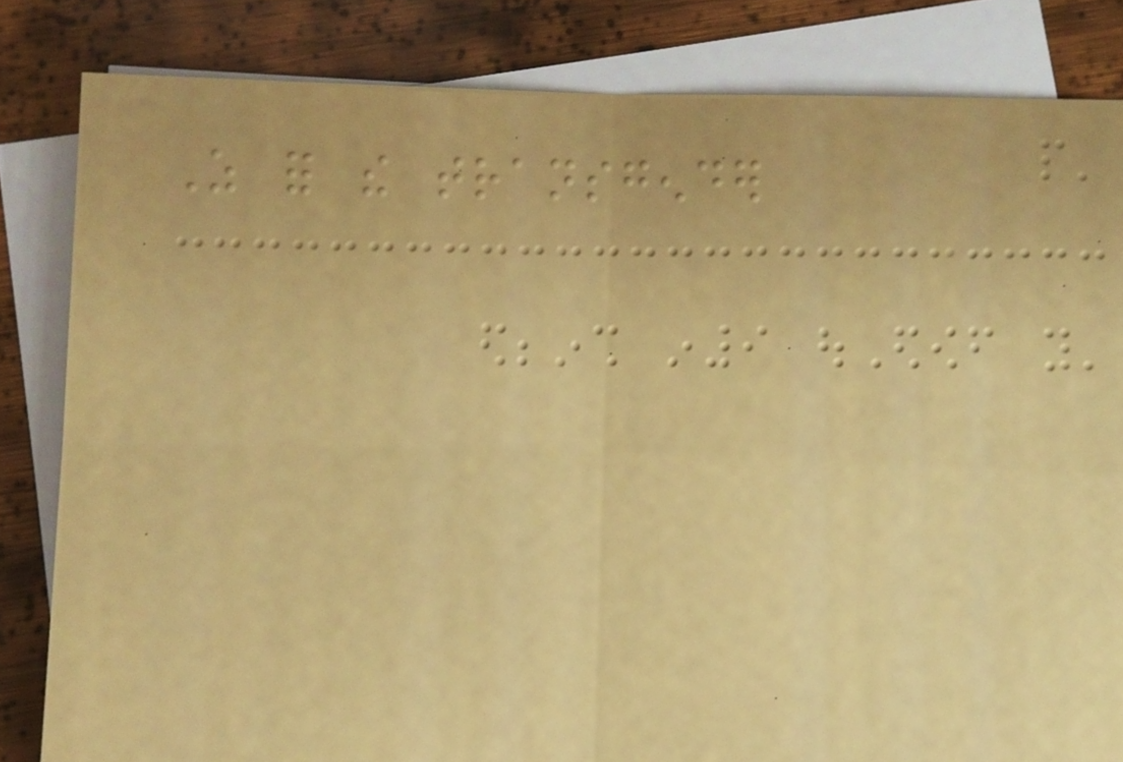As for the transgender
